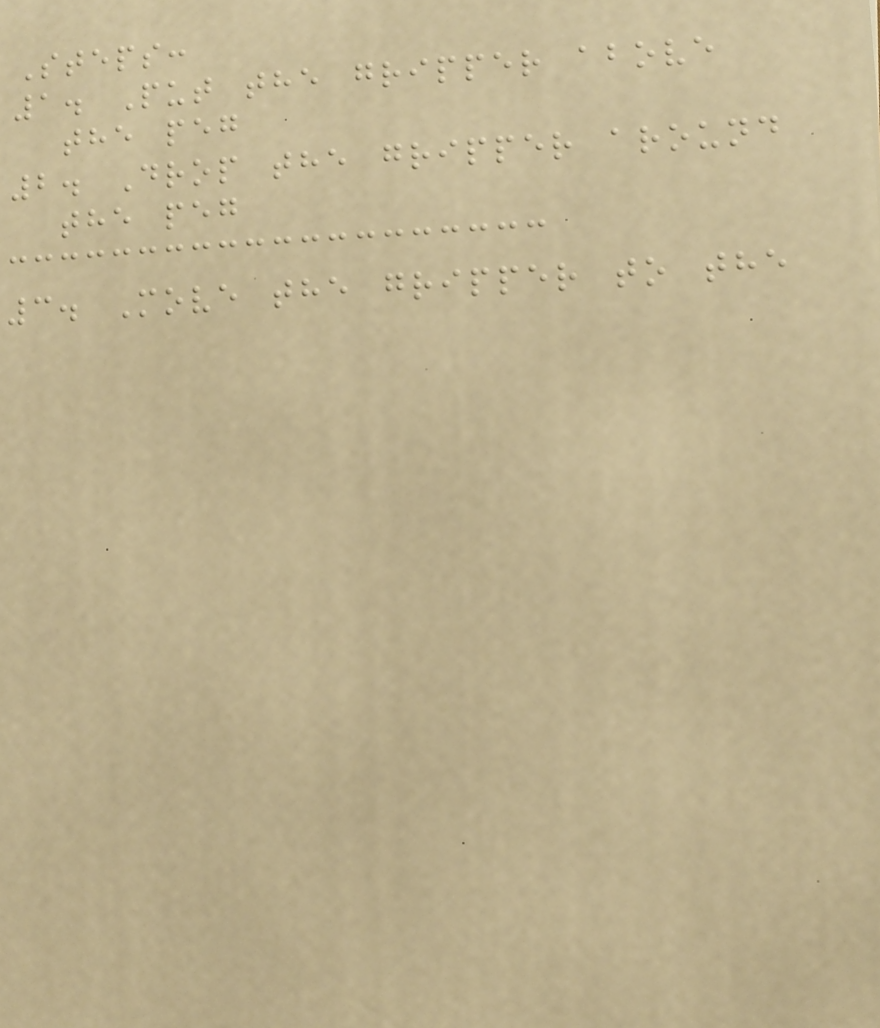Steps:
1. Put the gripper above
the peg
2. Drop the gripper around
the peg
3. Move the gripper to the
